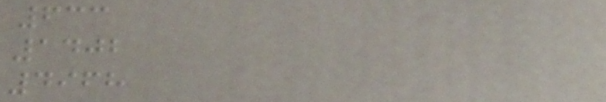633
1402
4968
